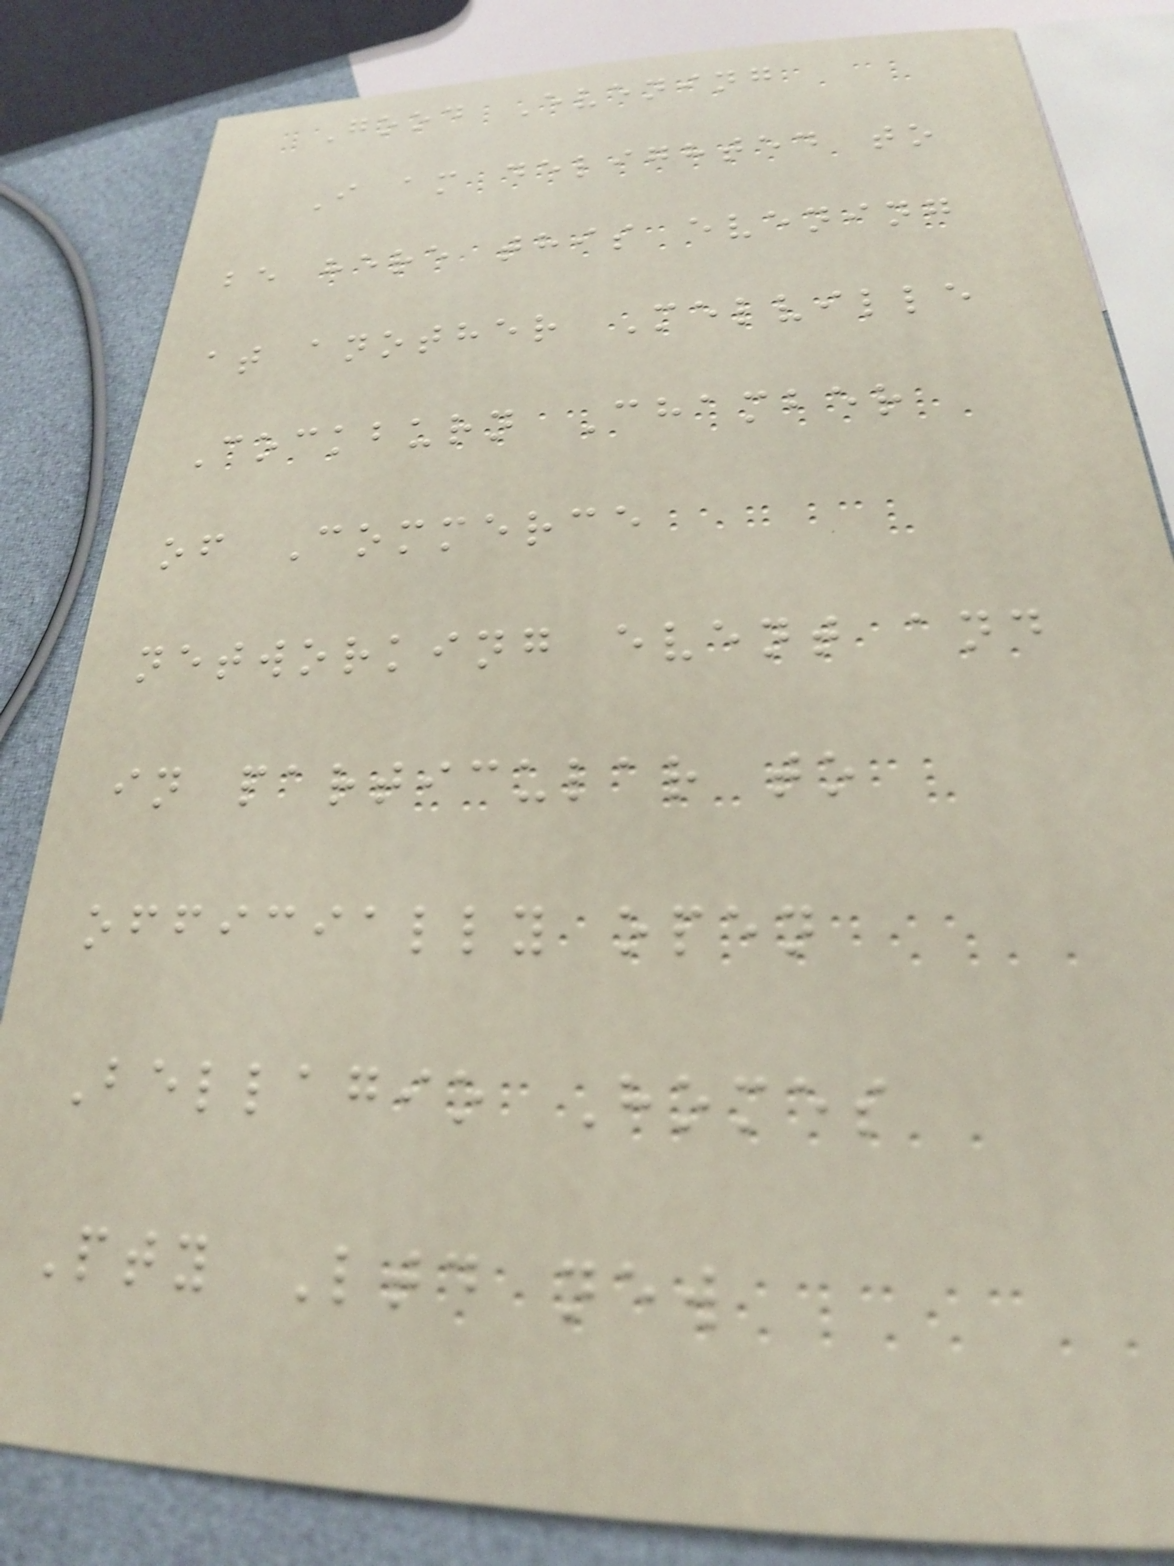Good Evening
I am delighted to
be here this evening
at another Melville
Cockburn Chamber
of Commerce
networking event and
in particular to
officially open
Bellagio Homes
Pty Ltd new
